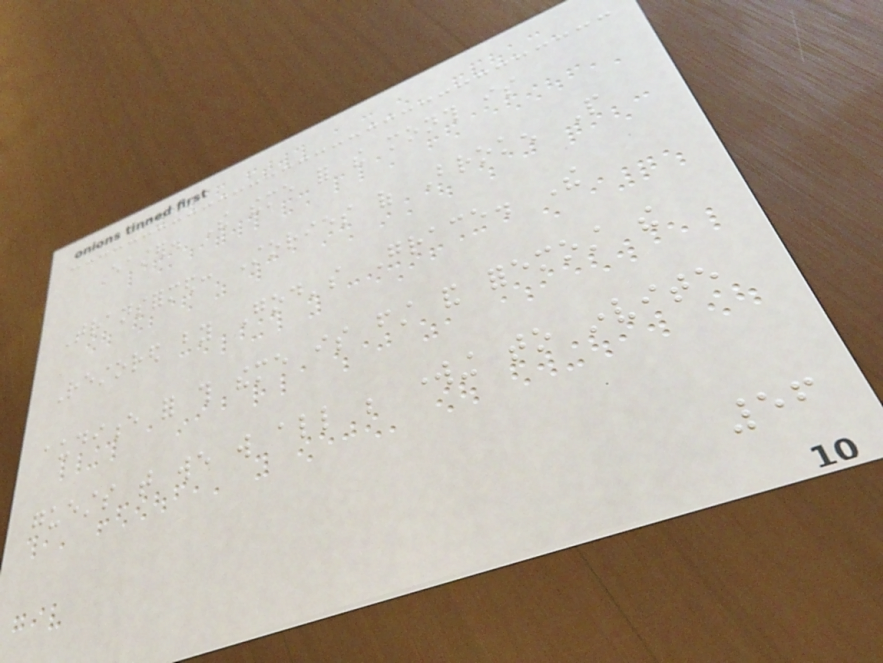Easter. The theme for the month is
Transformed: Stories of Broken People
Restored by God's Grace. The
audience for this theme is first and foremost the
guests that we will all be working to invite
56
